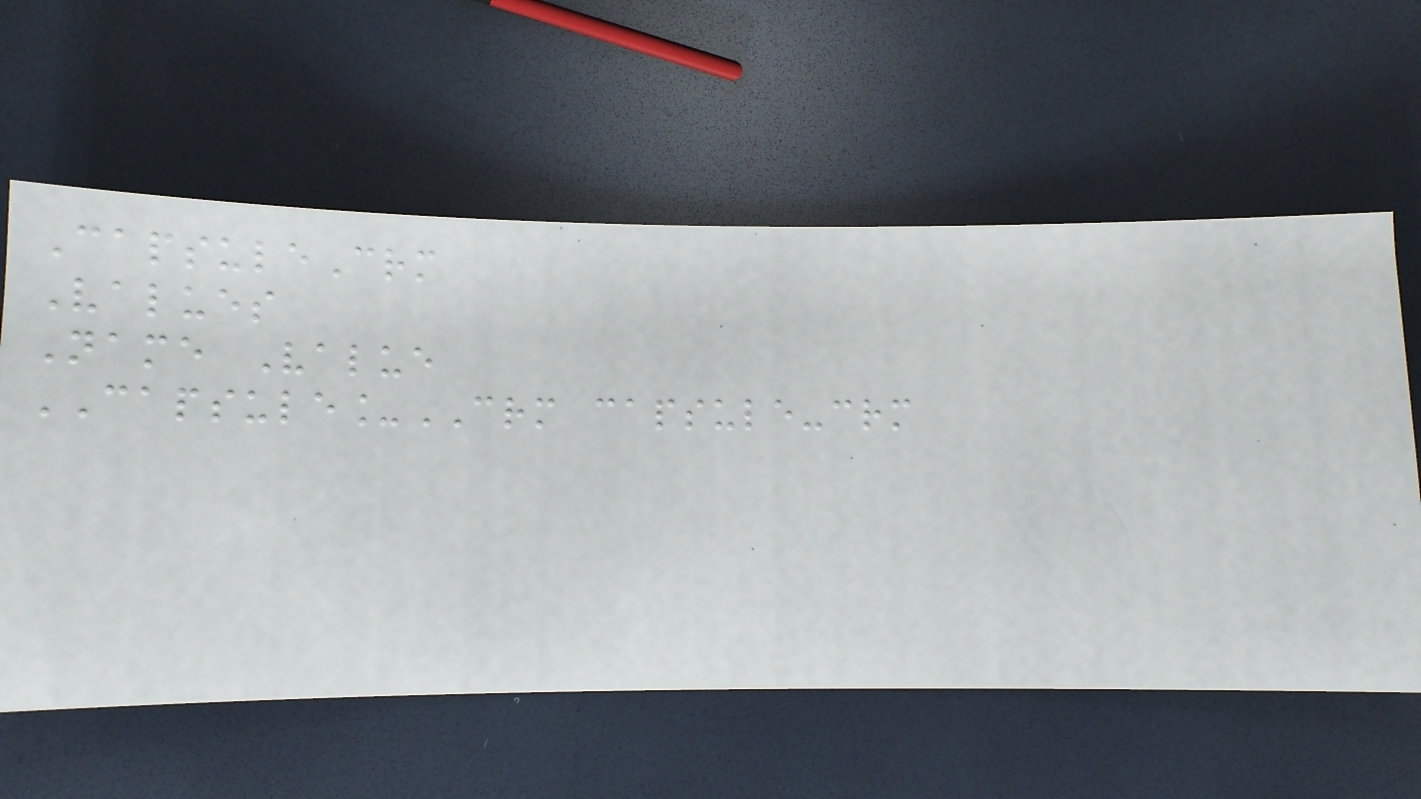CapsuleCrm
Values
Name Value
CAPSULE_CRM capsule-crm
